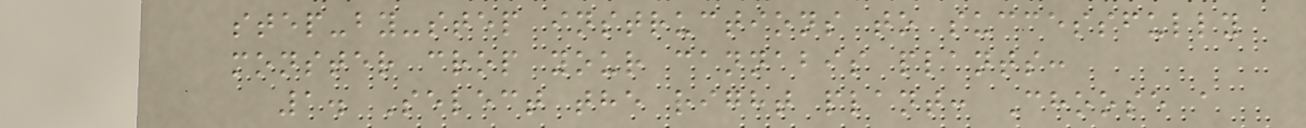step-by-step instructions to successfully
monster crop your cannabis plants:
1. Select the right plant: Choose a
